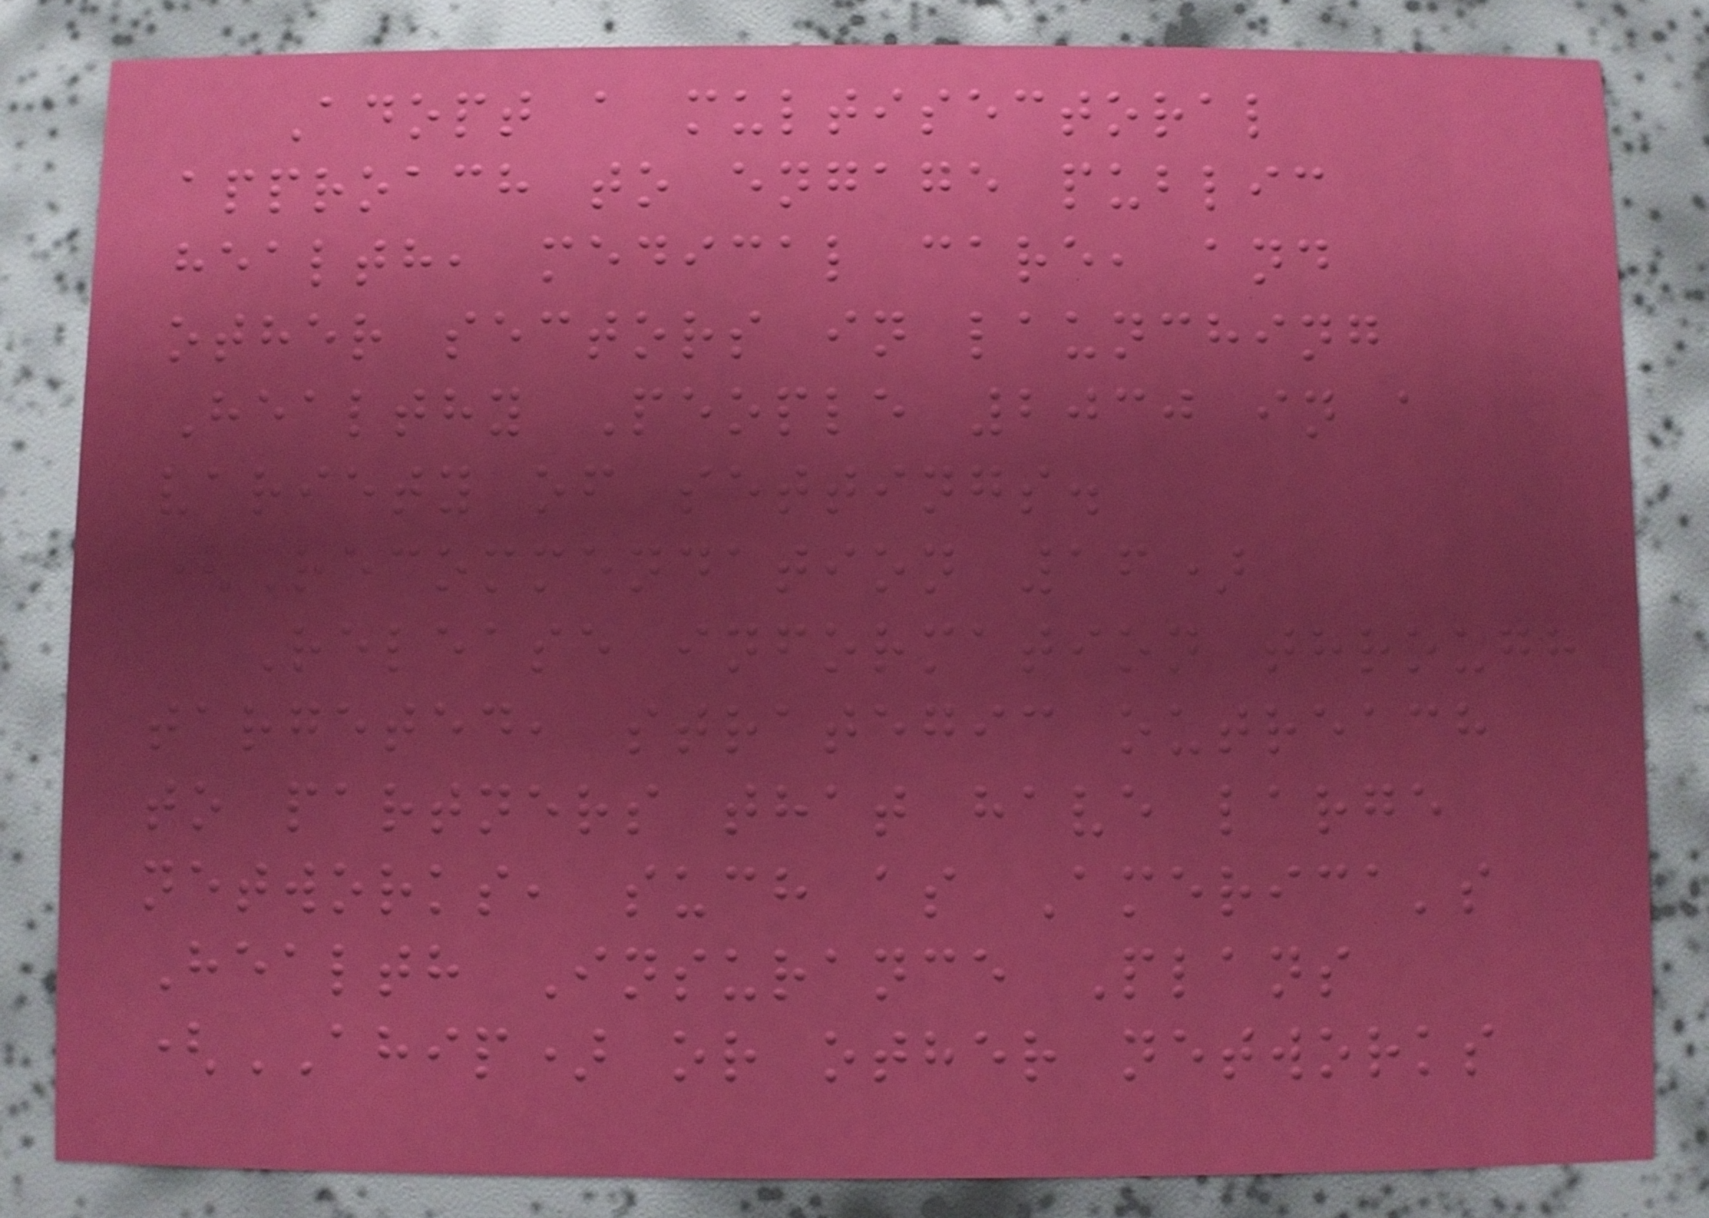Adopt a multisectoral
approach to engage public
health, medical care, and
other sectors in launching
Healthy People 2030 in a
variety of settings.
(Recommendation 16)
Release information through
targeted, strategic outreach
to partners that have large
networks, such as America's
Health Insurance Plans
(AHIP) or other networks
